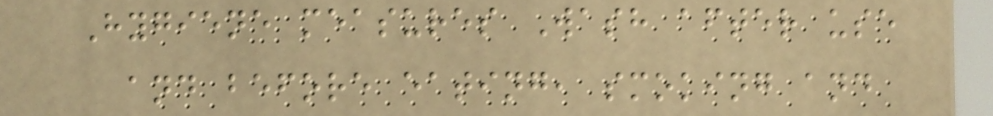Hygiene measures Wash after use
and before eating, smoking and
